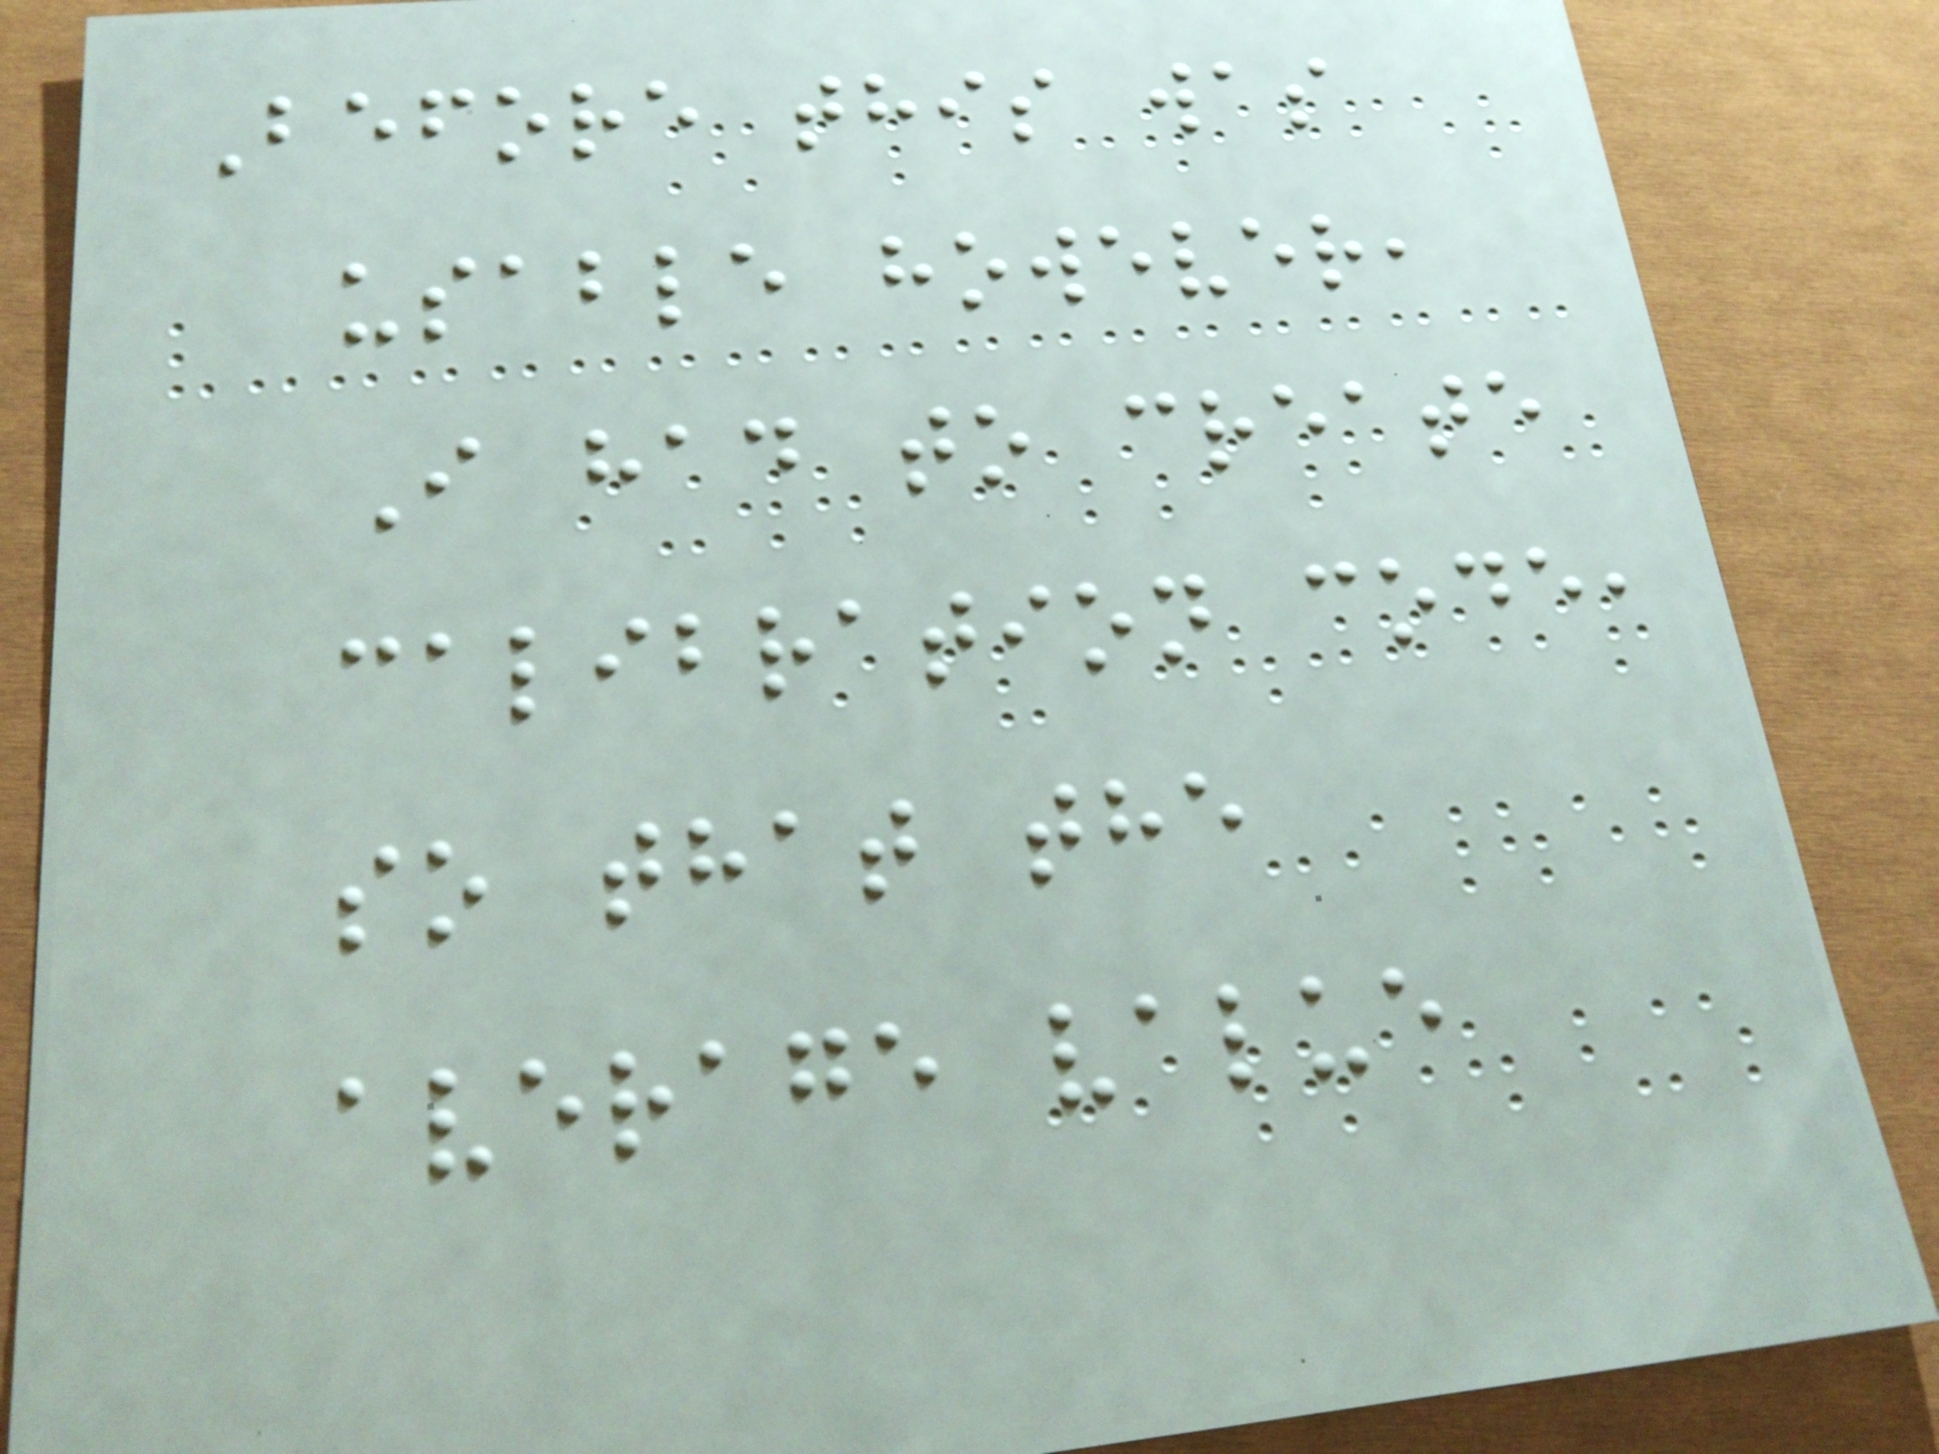Before this was
usable however,
I had to create
calibration code,
so that the
average value
